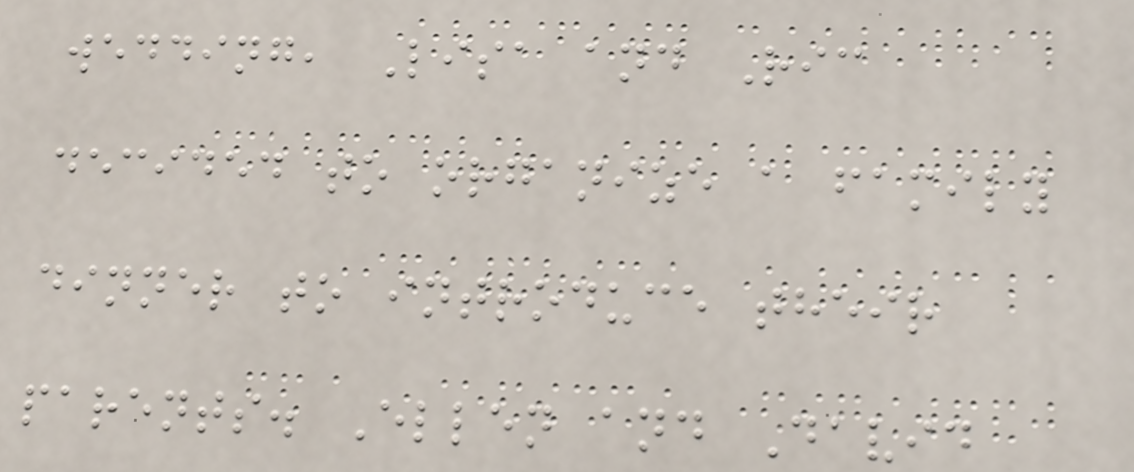wedding, Lisa and Ric
decided to organize a family
dinner to introduce their
parents. Ellen and David
